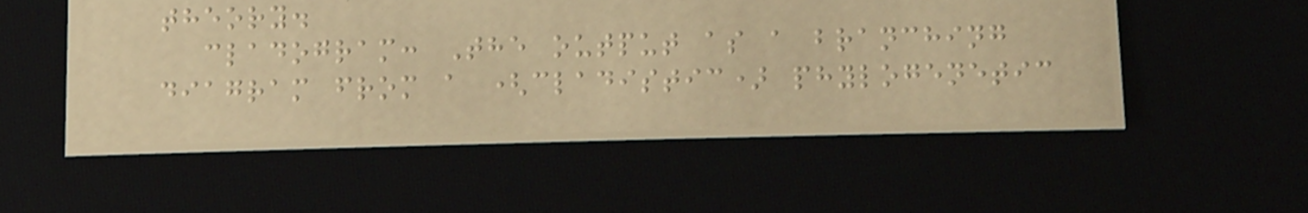theory.
cladogram: The output as a branching
diagram from a (cladistic) phylogenetic
